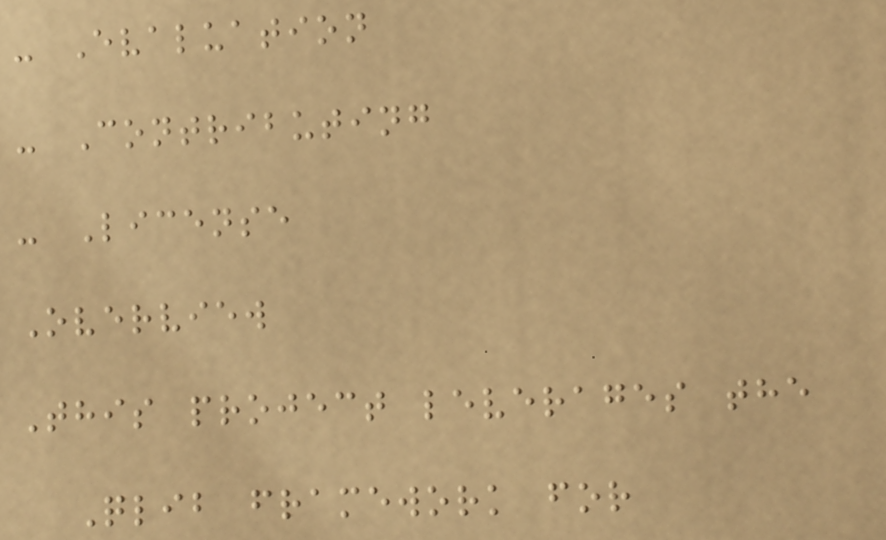- Evaluation
- Contributing
- License
Overview
This project leverages the
Qlib framework for
